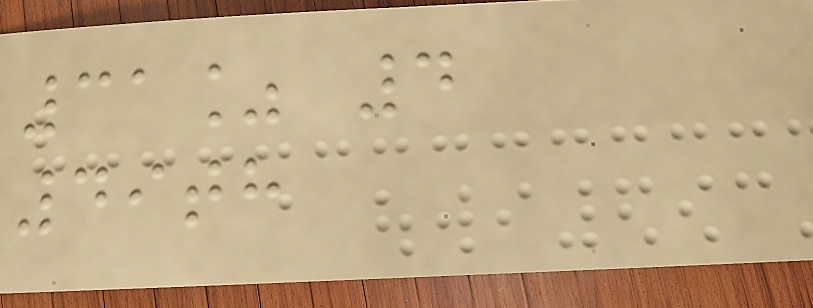31% 4
49th
